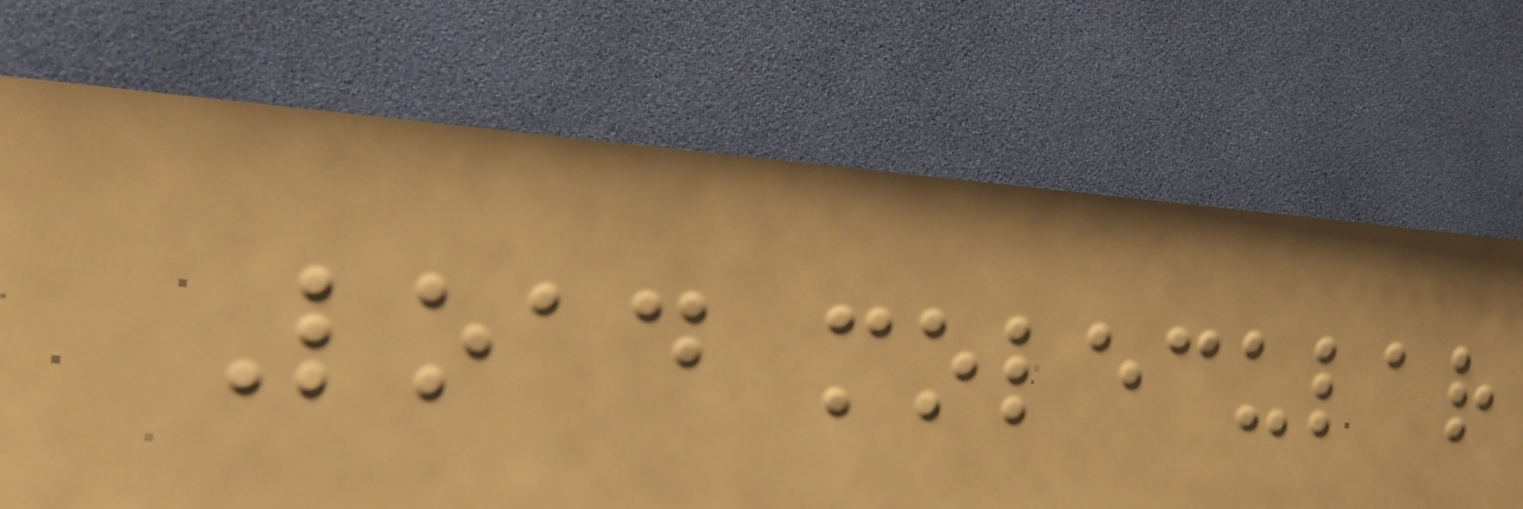Load molecular
